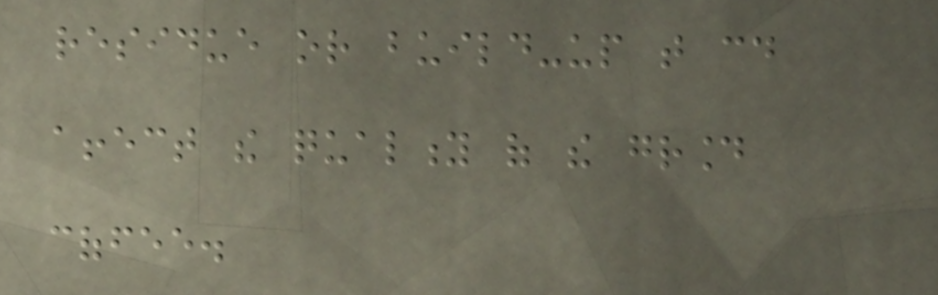residue or build-up that could
affect the quality of the ground
coffee.
